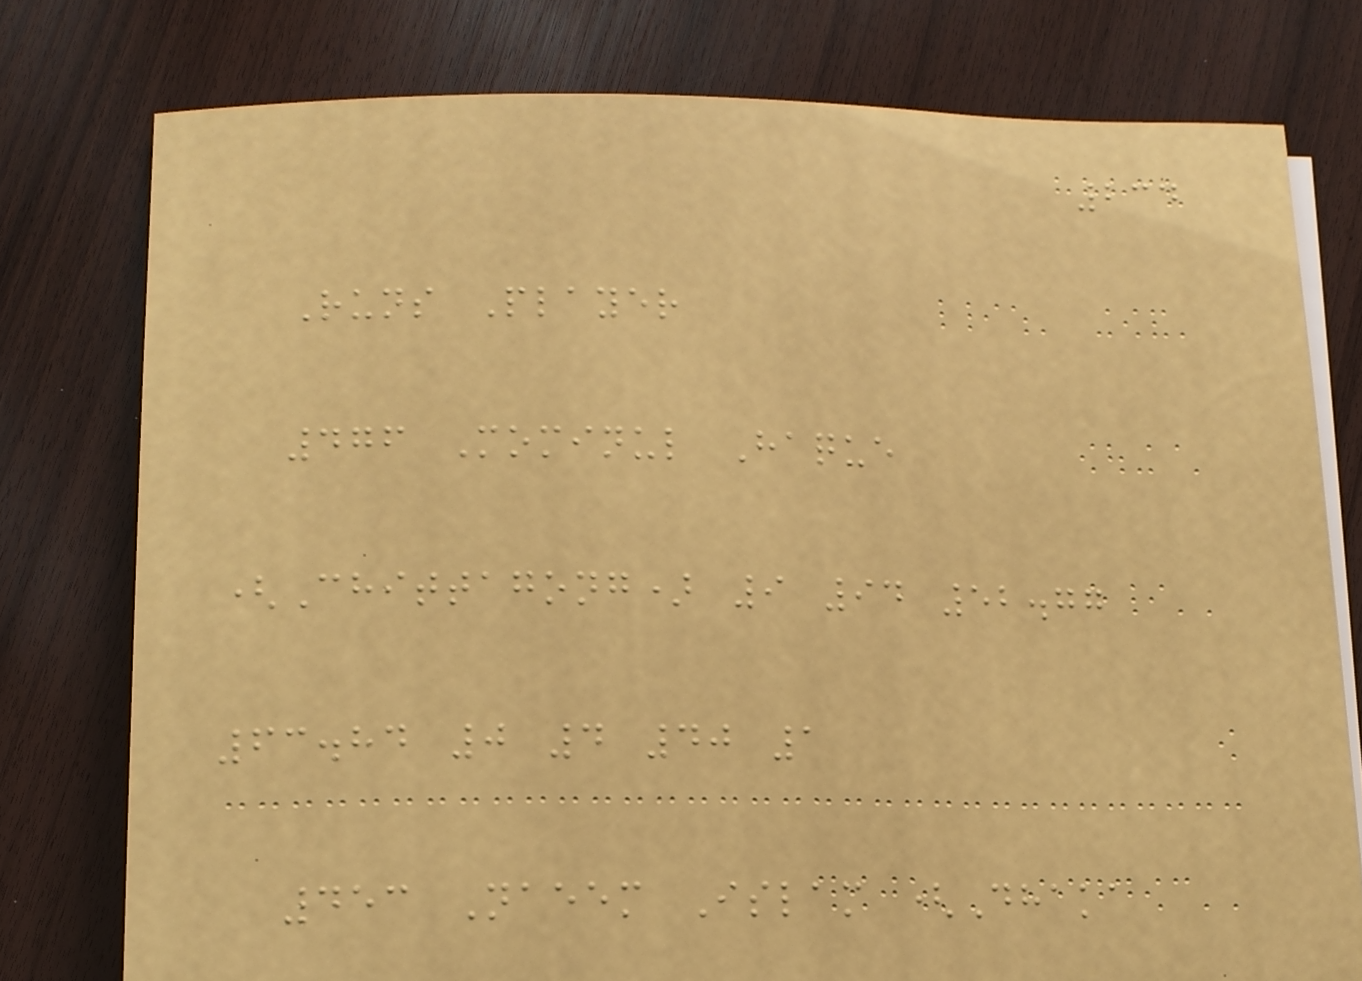234
Runs Player
476 Mominul Haque
(Chittagong) 9 94 52.77
63.84 0 4 40 1
453 Naeem Islam (Dhaka
